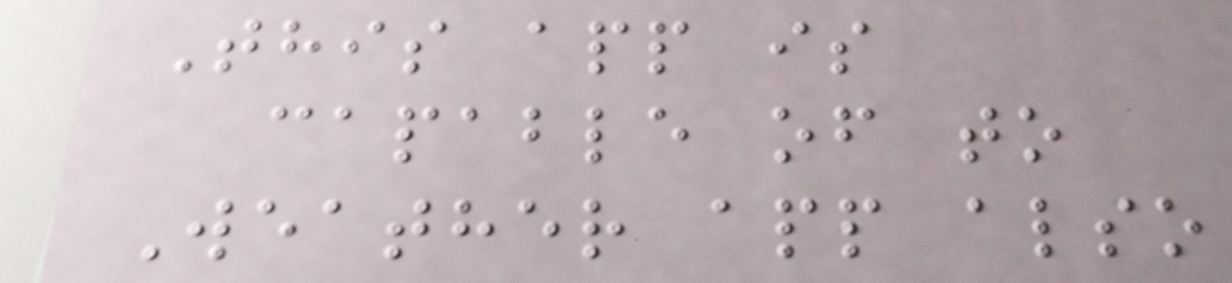This app is
capable of to
Weather app also
